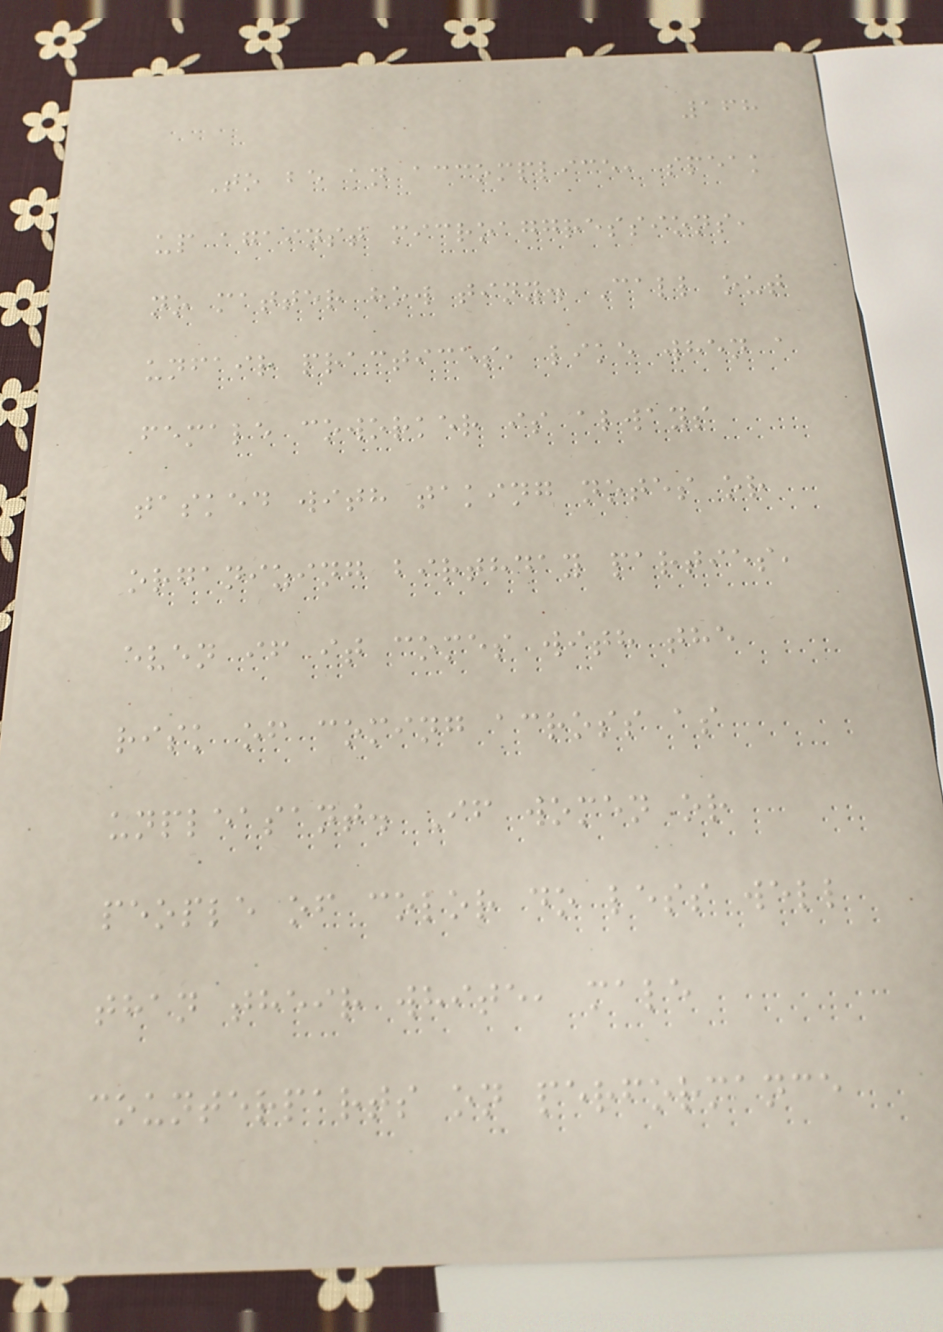168
To be an accomplice, speak
up against microaggressions,
no matter how tiny. Call out
unfair practices, like when a
female coworker is always
tasked with taking notes or
organizing birthday parties,
even if it comes with the
risk of coming across as
unpleasant. If women or
people of color do less well
than their white, male
counterparts on performance
